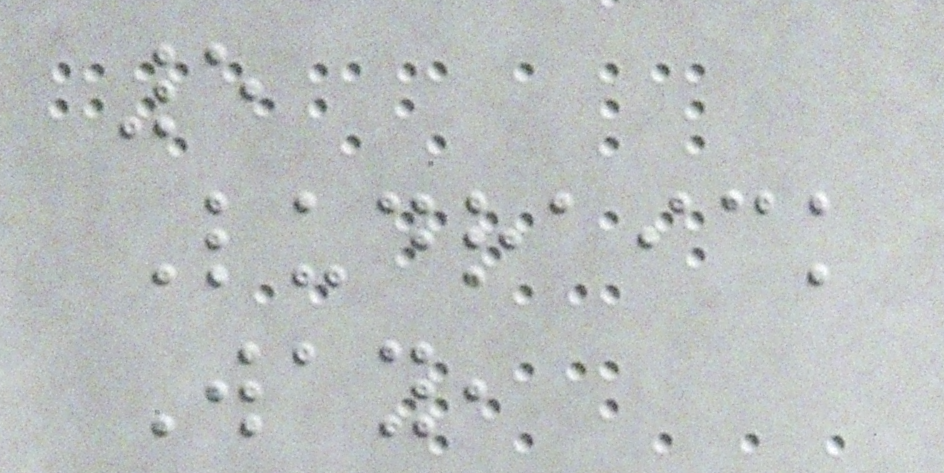5
Ludraick
Way,
